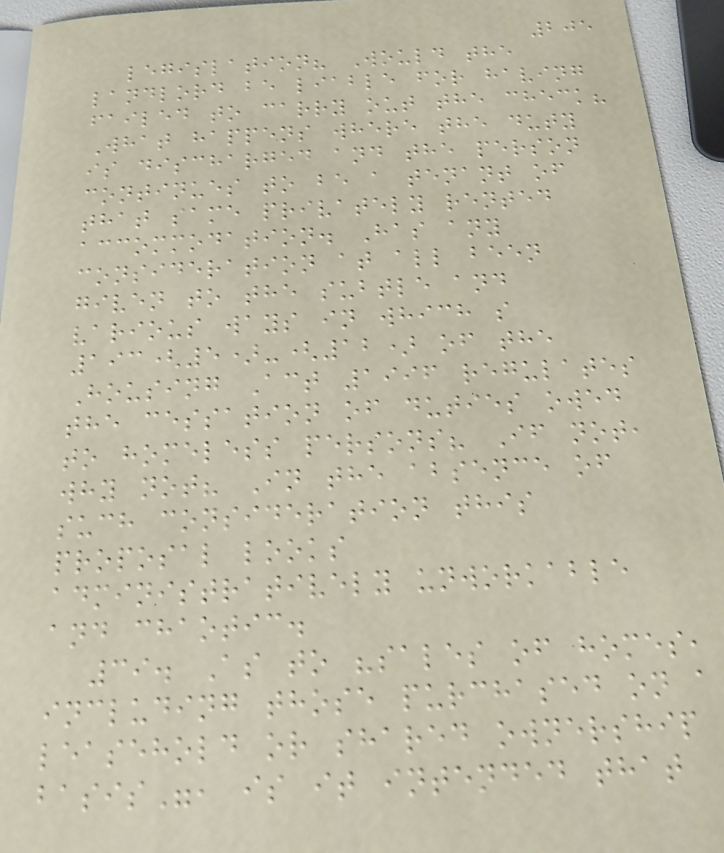205
legislation? Would the
landlord be liable for having
failed to carry out the check?
What happens where the duty
is discharged and the person
continues to be a tenant of
that same privately rented
accommodation. Has any
consideration at all been
given to the subtle and
various ways in which s
193(5)-(12) of the
Housing Act 1996 regulates
the cessation of duties owed
to homeless persons? If not,
why not? In the absence of
such consideration this
proposal looks
administratively unworkable
and chaotic.
39. As to "sales of homes,
including those purchased on a
leasehold or shared ownership
basis", is it intended that
